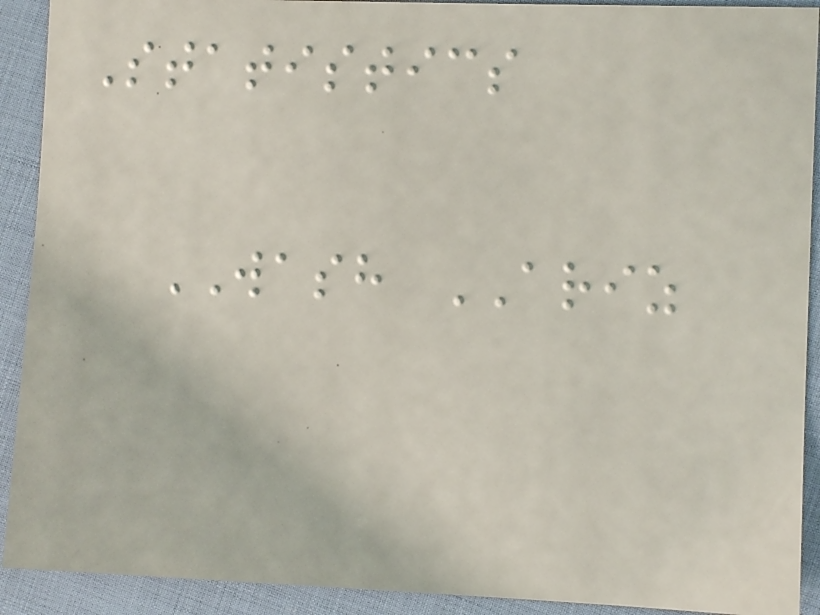Statistics
WASH ARIZ
